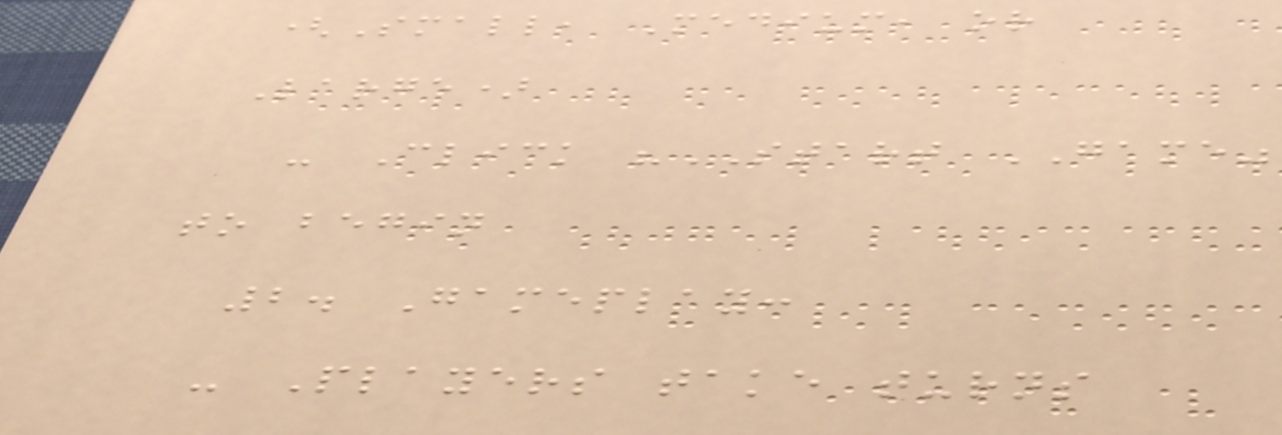(Small, Medium, or
Large)
- Click "START GAME"
to begin
2. Gameplay:
- Players take turns
